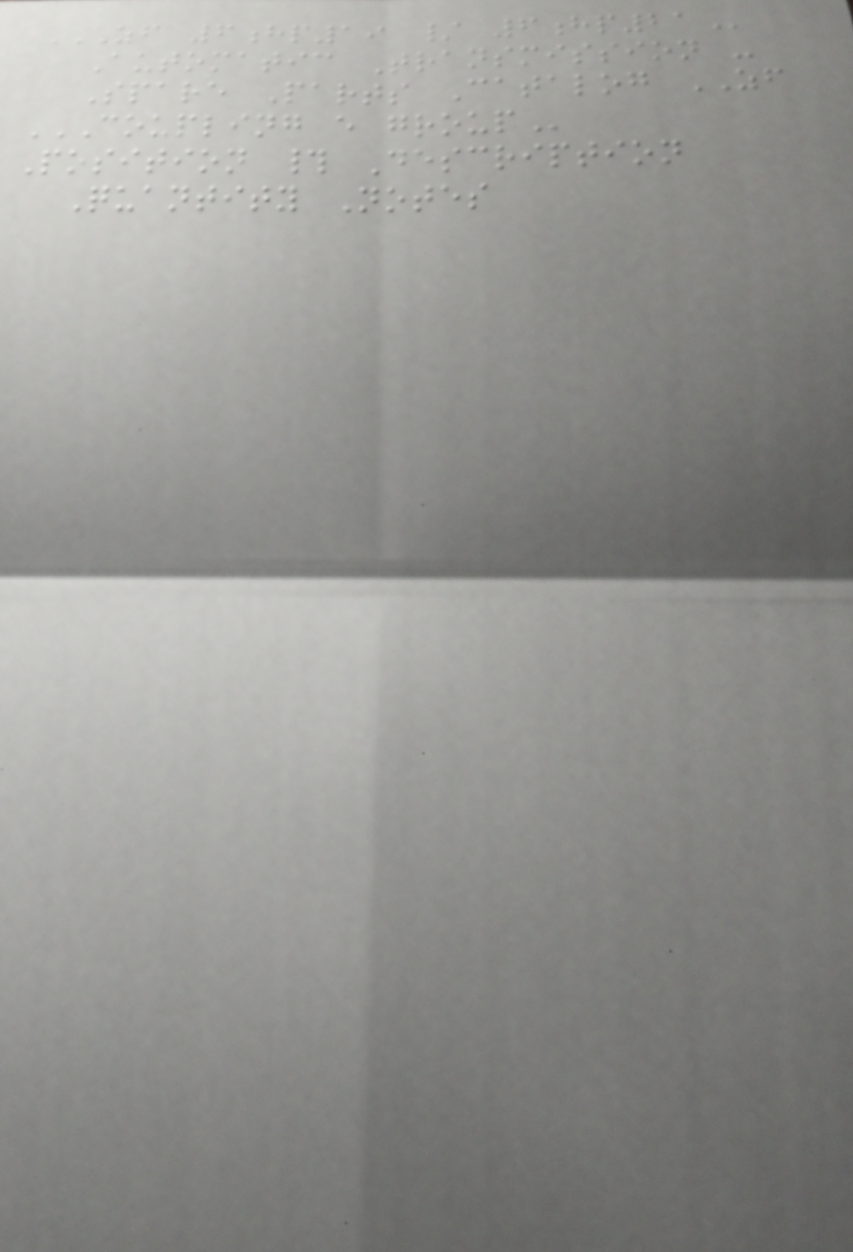ZF 6HP19 / 6HP21
Automatic Transmission -
Spare Parts Catalog ZF
COUPLING E GROUP
Position # Description
Quantity Notes
